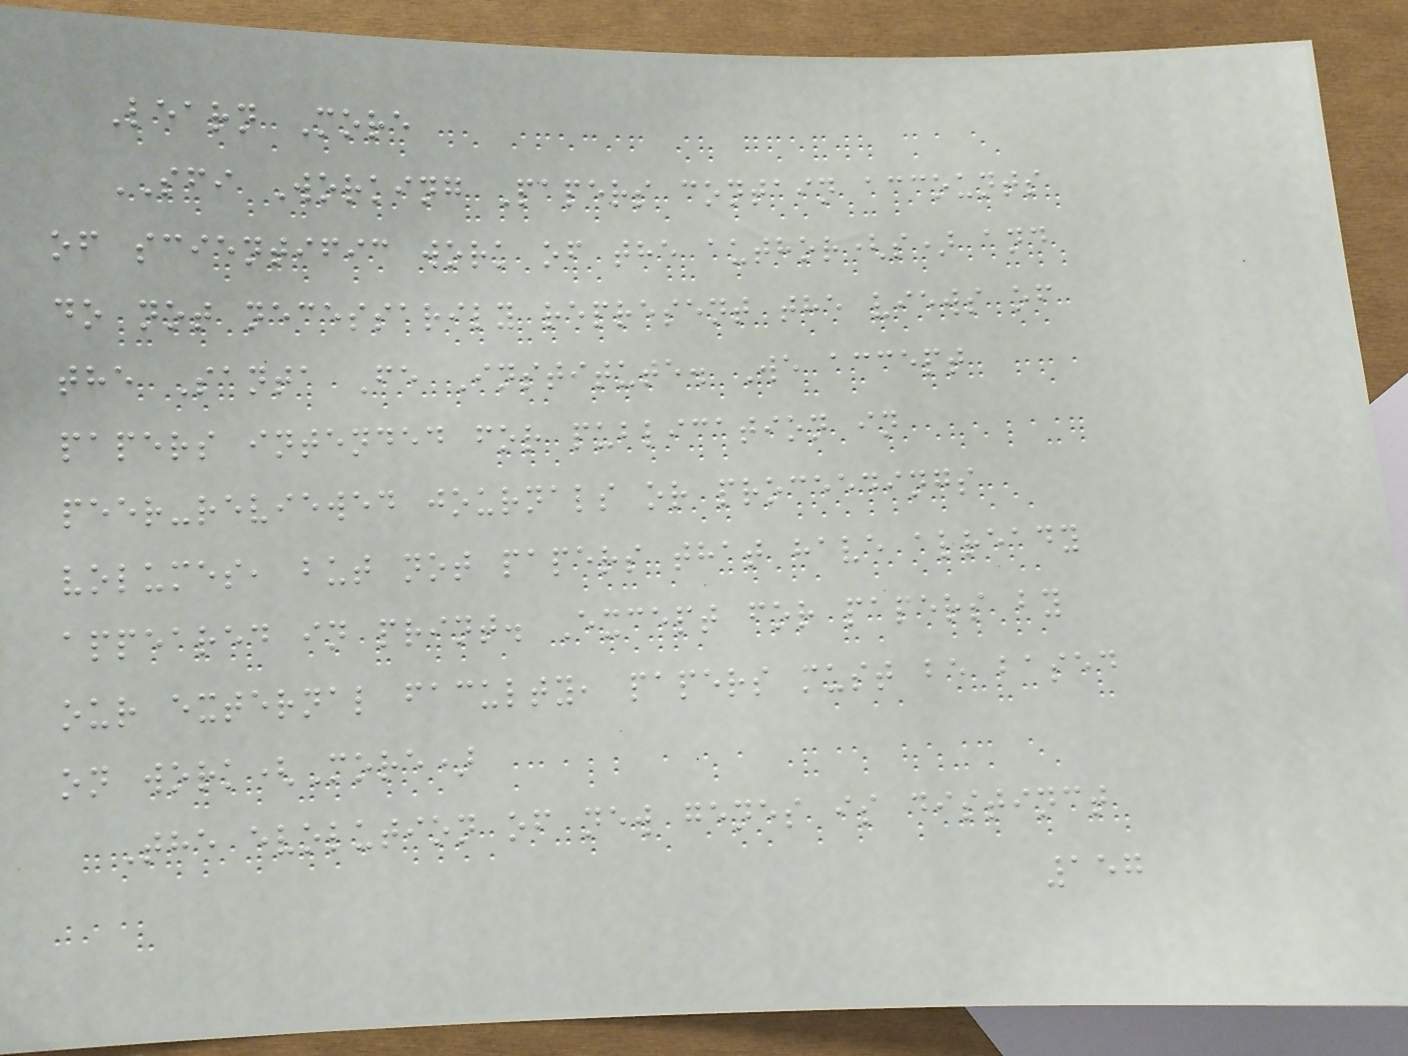Learn More
SFI Working Papers contain accounts
of scientific work of the author(s) and
do not necessarily represent the views of
the Santa Fe Institute. We accept
papers intended for publication in
peer-reviewed journals or proceedings
volumes, but not papers that have already
appeared in print. Except for papers by
our external faculty, papers must be based
on work(More)
The evolution of new genes is distinct
157
